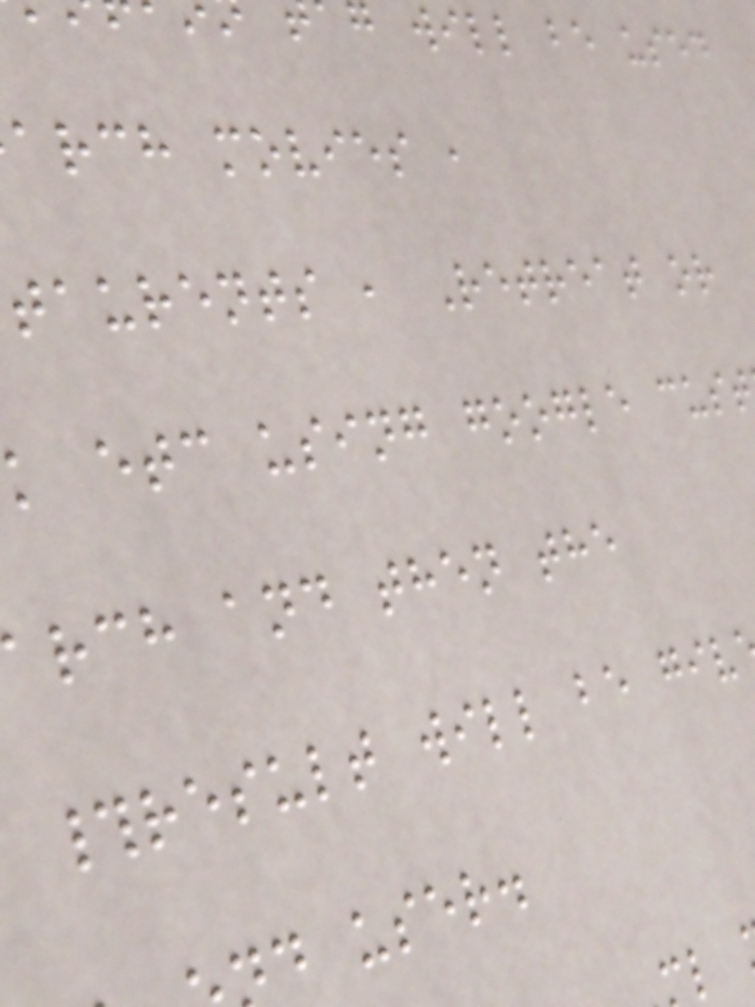g will be used
arch movies ,
taurents , Retreat or
k etc using google cust
rch and then the
#result will be giv
d user.
